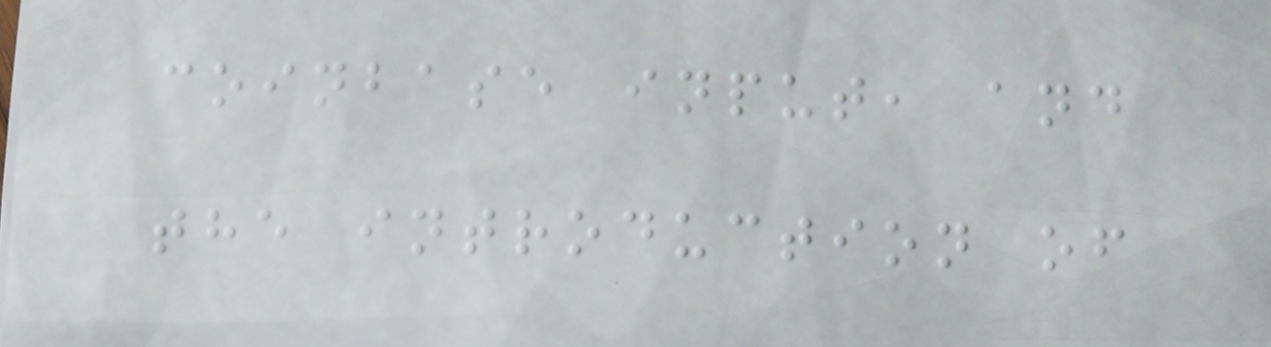coinbase input, and
the introduction of
